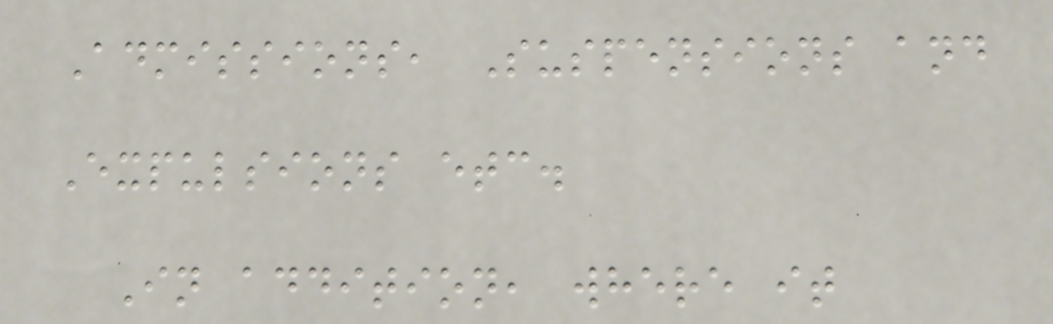Admissions, Suspensions and
Expulsions etc.
In addition, where it
